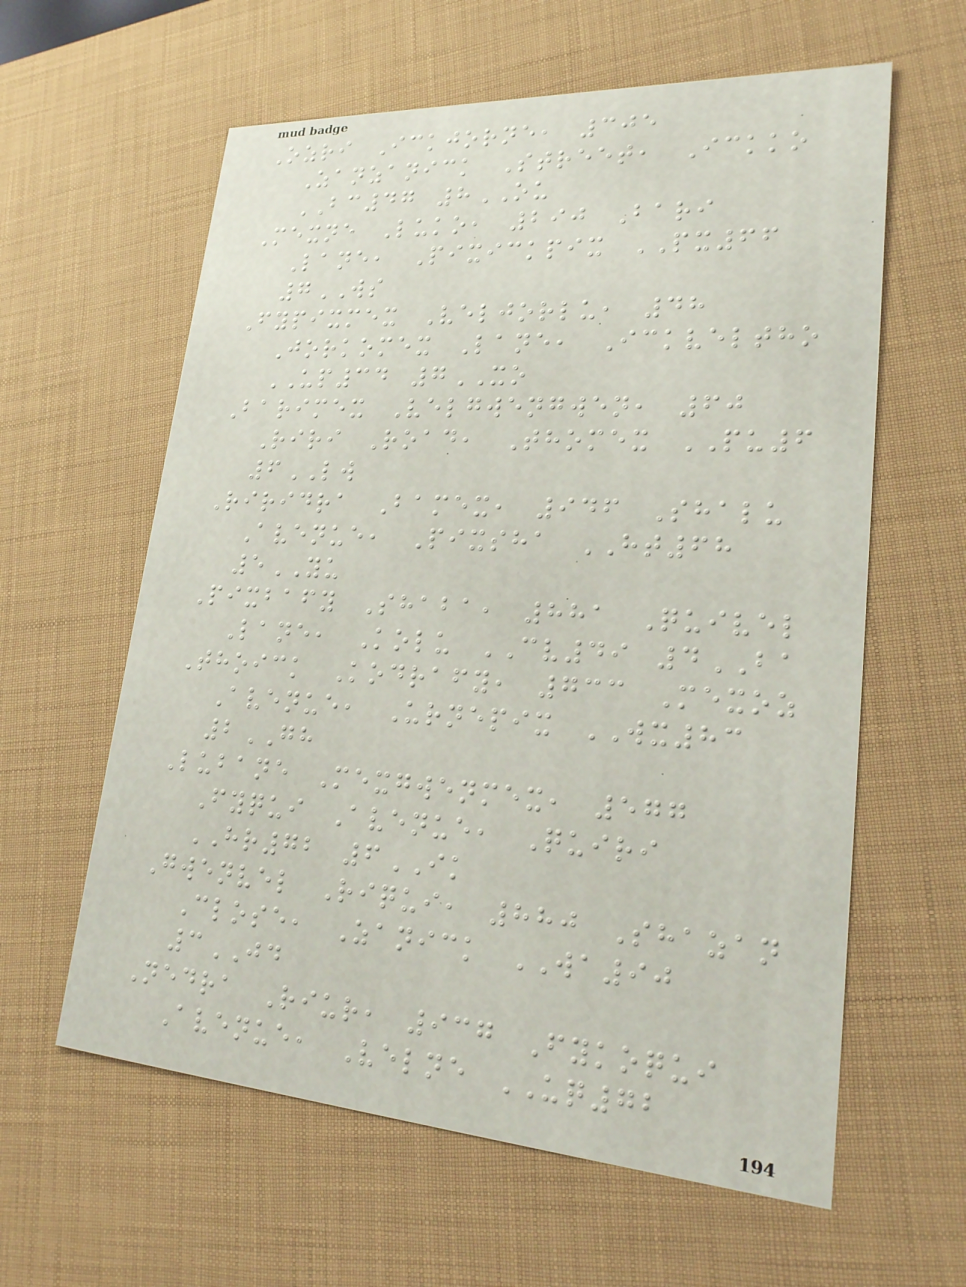Ozri Ickjorne, 305
Zanzanick Street, Ickko
BC47 8OU
Mexne Luko, 290 Bari
Lane, Pixickpix PX66
7WS
Fypixmex Veljorlu, 48
Jorkomex Lane, Ickveltho
UP34 7XO
Barimex Velgwengwen, 60
Riri Road, Thomex PU6
6LW
Riridra Bamex, 946 Shalu
Avenue, Pixsha HT68
5YU
Pixbafy Shaba, 881 Quivel
Lane, Kolu CV49 4BA
Thoick Kodrafy, 733 Mexoz
Avenue, Urnepix WX83
2GH
Lubane Mexgwenmex, 577
Fyqui Avenue, Quiri
HR72 6IK
Gwenvel Riqui, 880 Shazan
Close, Zanick WA90
3JD
Nedra Riur, 937 Fykoqui
Avenue, Velne UQ72
